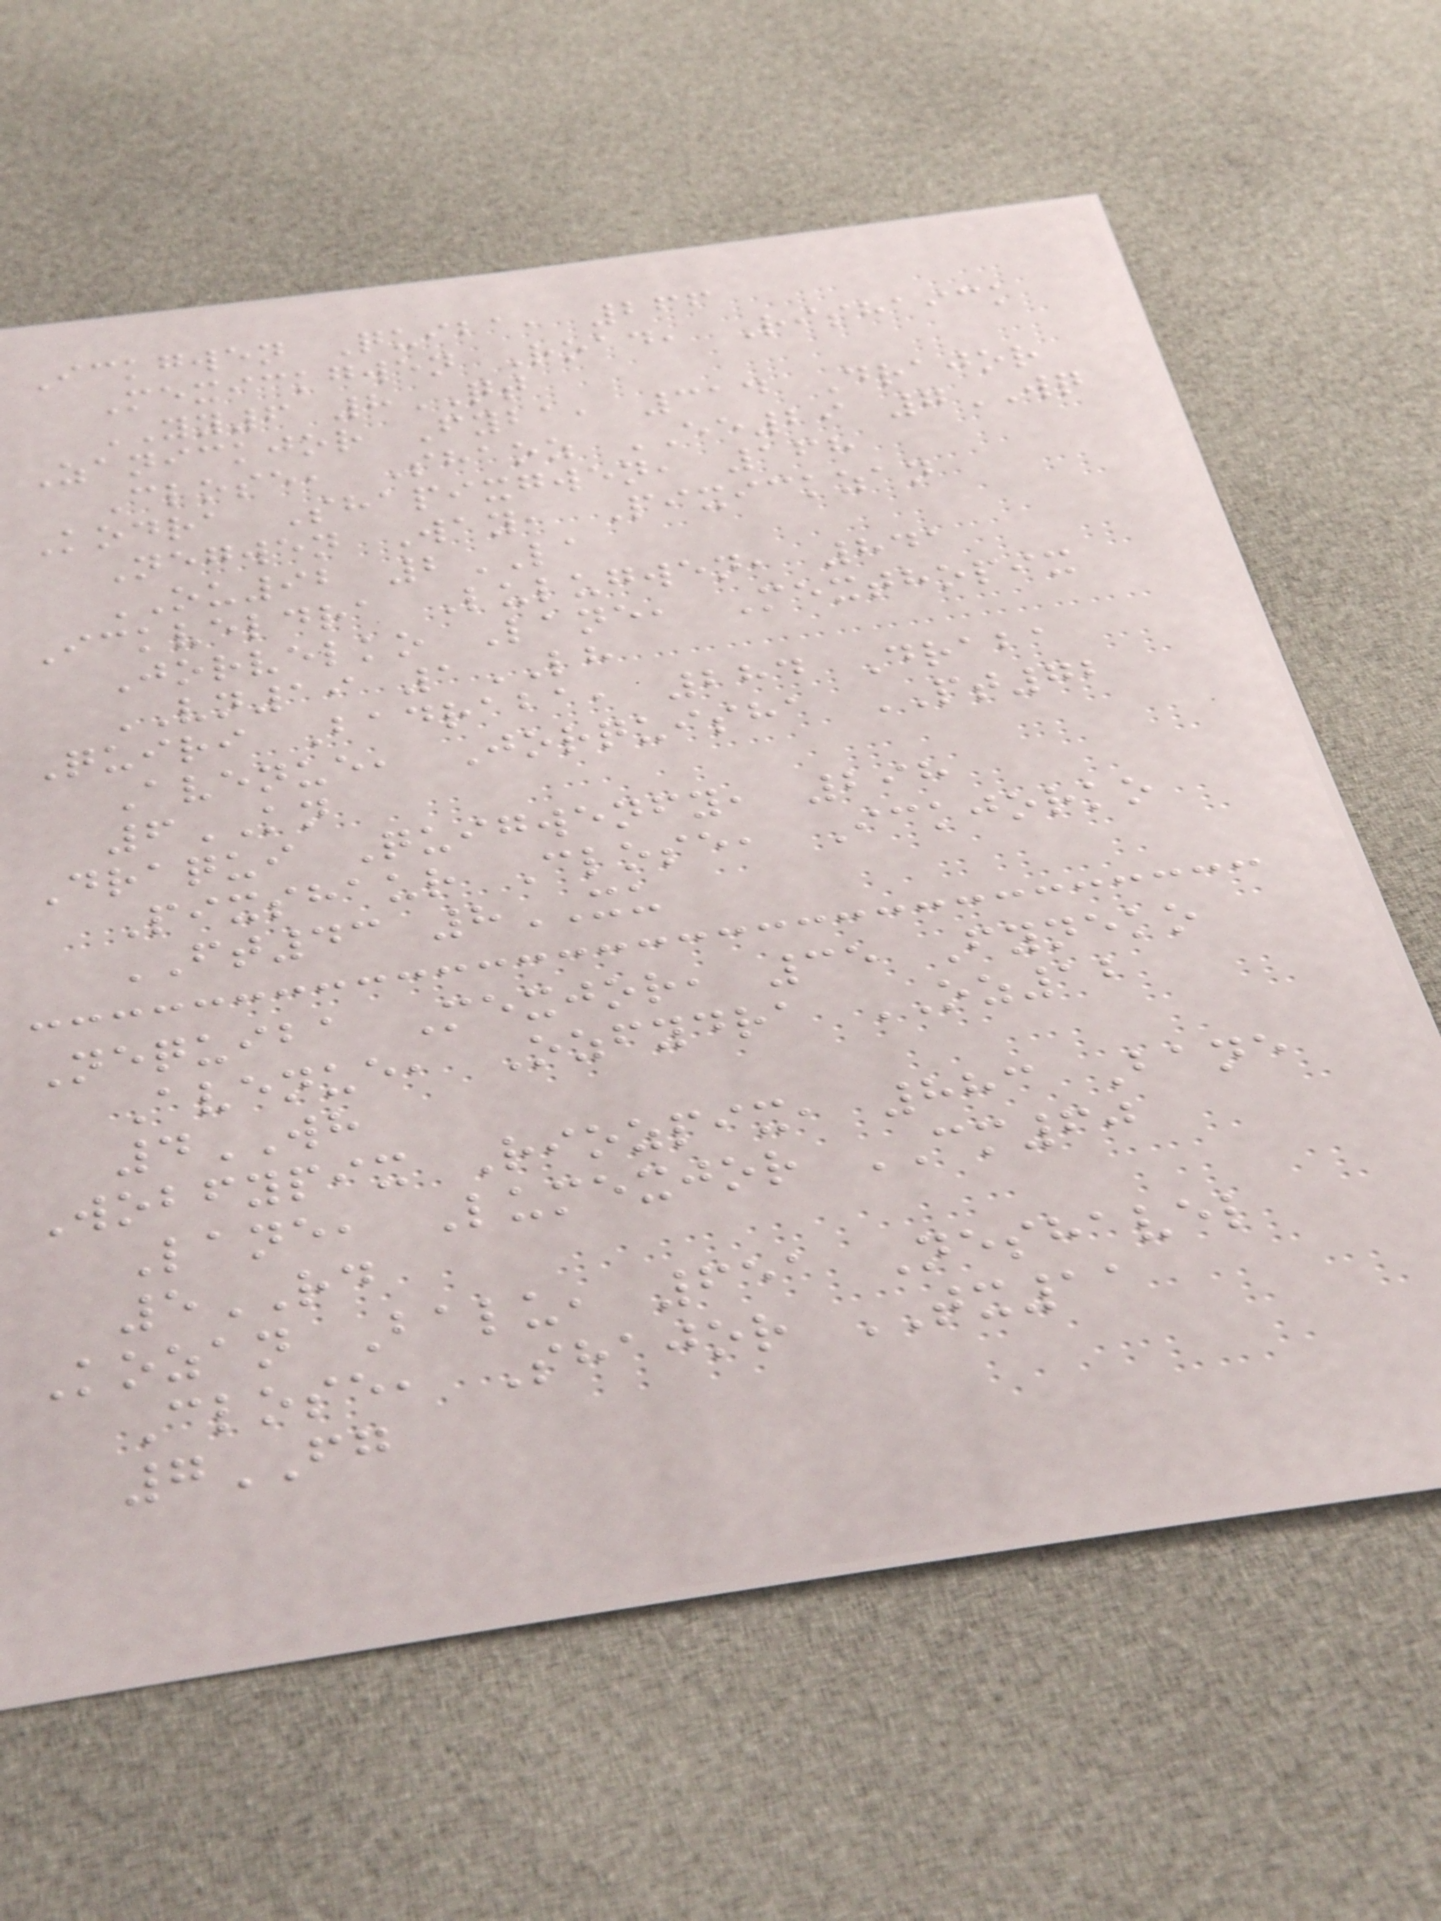Ickgwen Quiba, 266
Mexickgwen Road, Rishaick
YY6 8QT
Zanickjor Fyba, 314 Drajor
Close, Shaoz EE29 7WQ
Kodra Shapixgwen, 168
Negwen Way, Pixickzan
OU92 2LA
Ickveldra Lulugwen, 841
Jorvelko Lane, Mexthopix
VN19 1LH
Quiri Badraba, 284 Draba
Avenue, Jorquisha PT72
6KN
Draqui Quigwenfy, 298
Pixshaur Close, Ickjorko
FT43 8XU
Nequiba Mexjor, 35 Fyneko
Avenue, Ozfydra OZ12
4WH
Wobfypix Riozpix, 883 Bane
Lane, Lumexjor CM60
5RD
Kozan Balu, 651 Neshavel
Close, Shajor TX11
7FG
